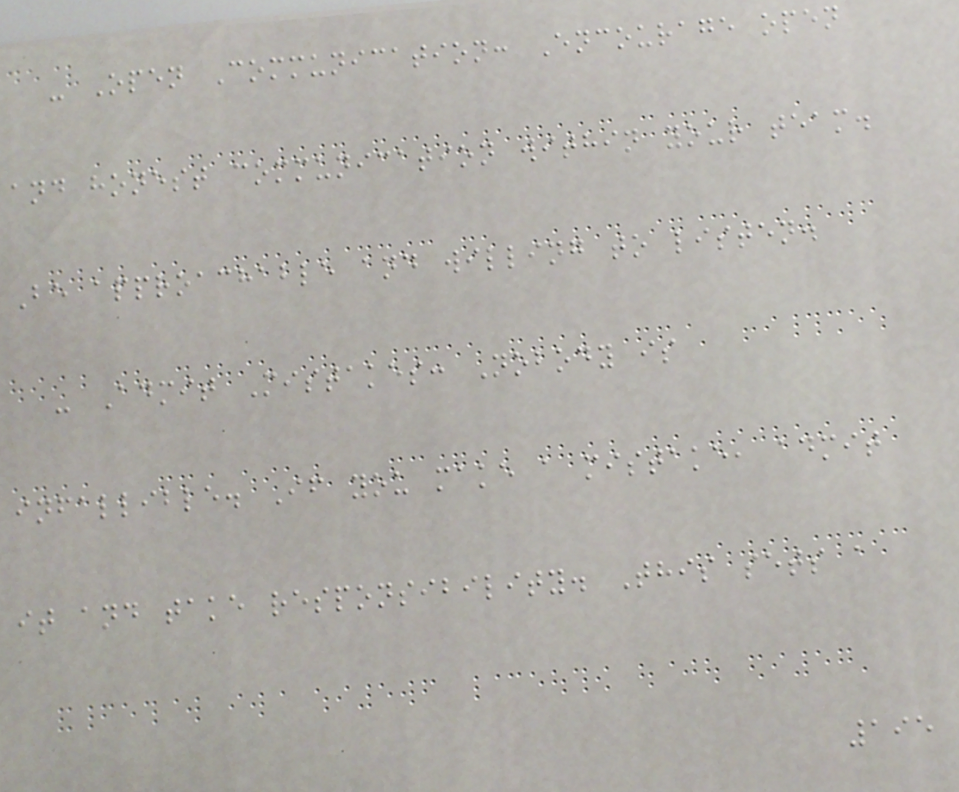- Open Communication: Encourage open
and honest communication within your team.
Be approachable and willing to listen.
- Admit Mistakes: Nobody is
infallible. If you make a mistake, admit
it and take responsibility. This sets a
195
